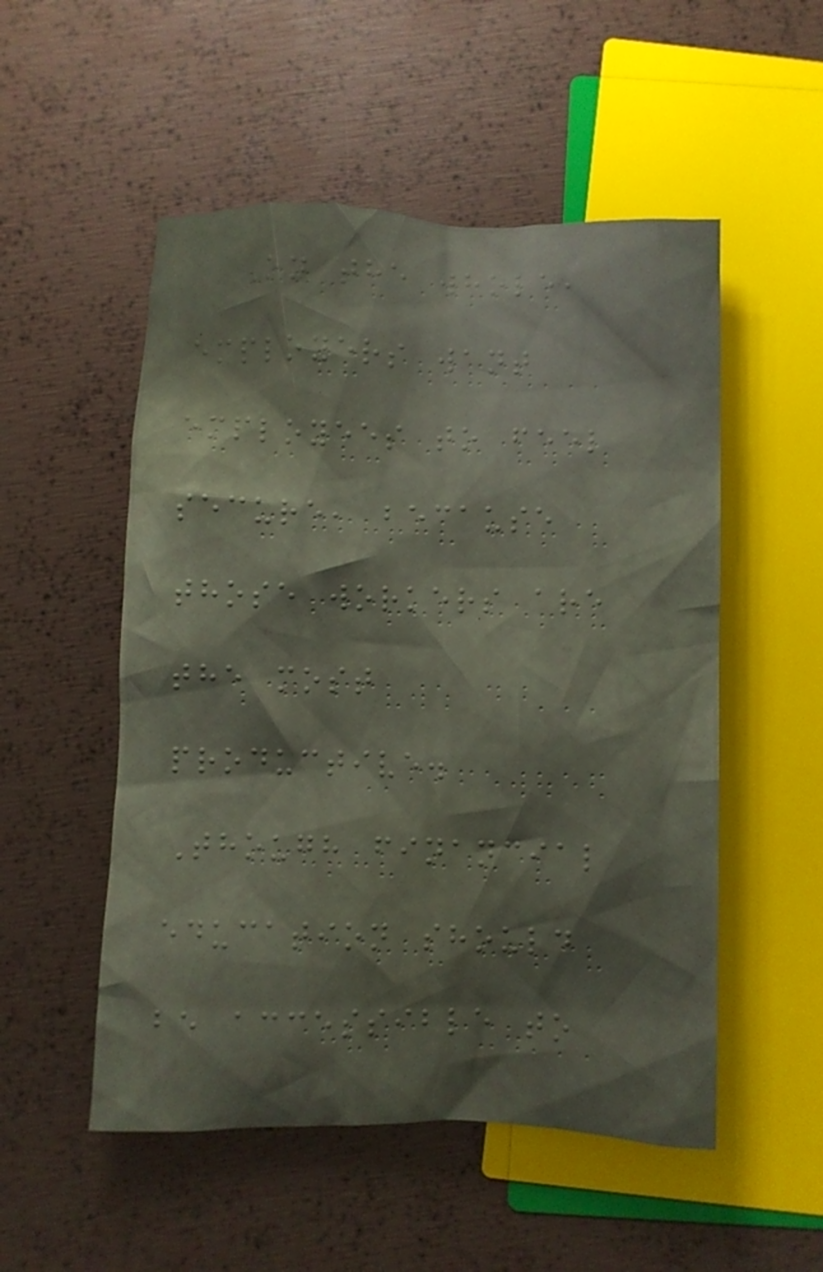On the whole,
employers want
employees to feel
secure, because
those workers are
the most
productive.
Though financial
education should
be accessible to
